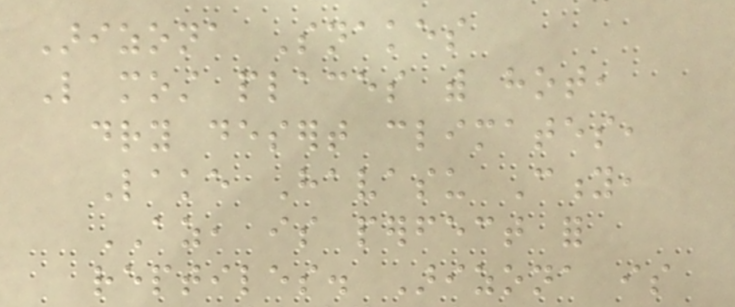Arizona Snakes
Like most places with hot,
dry desert climates,
Lake Havasu City,
AZ, is perfect for
reptiles. Arizona is
